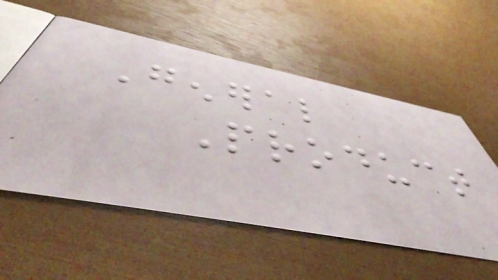General
Product
